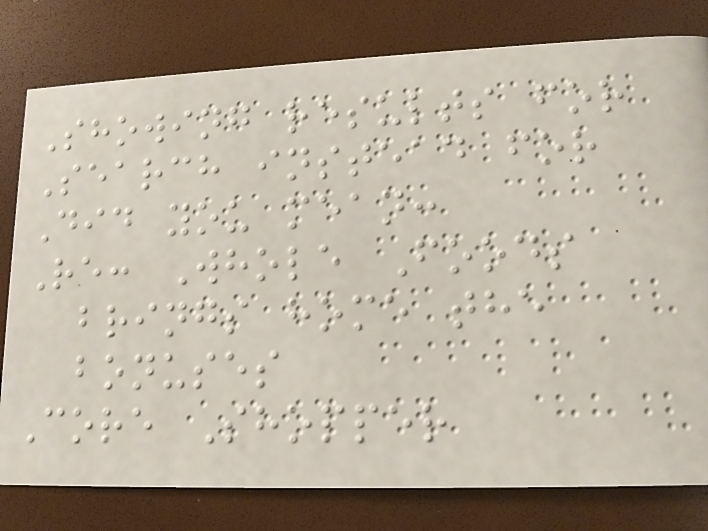Showing results for
Search instead for
Did you mean:
Re: Whole Foods
brings home the
bonuses
Core Shopper
